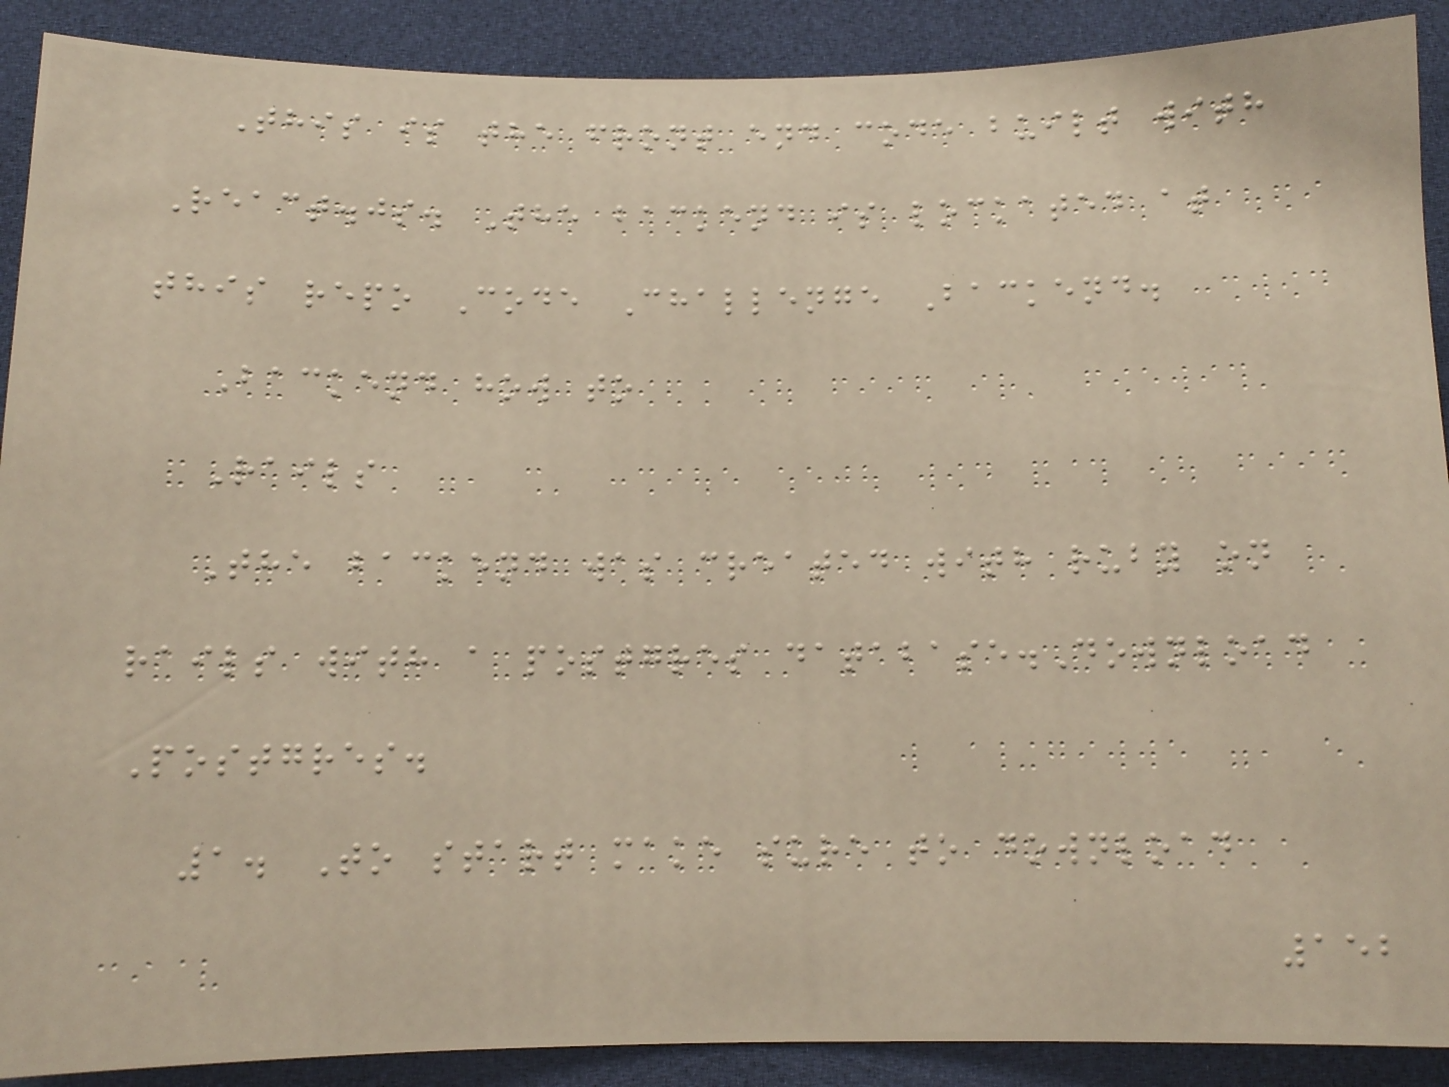This is the front end code built with
React.js. The backend is lockated at
this repo Code Challenge Backend.
Backend how to
Rails
The backend was created with ruby on
rails with a postgres database.Download
Postgres.
1. To start make sure to download
152
